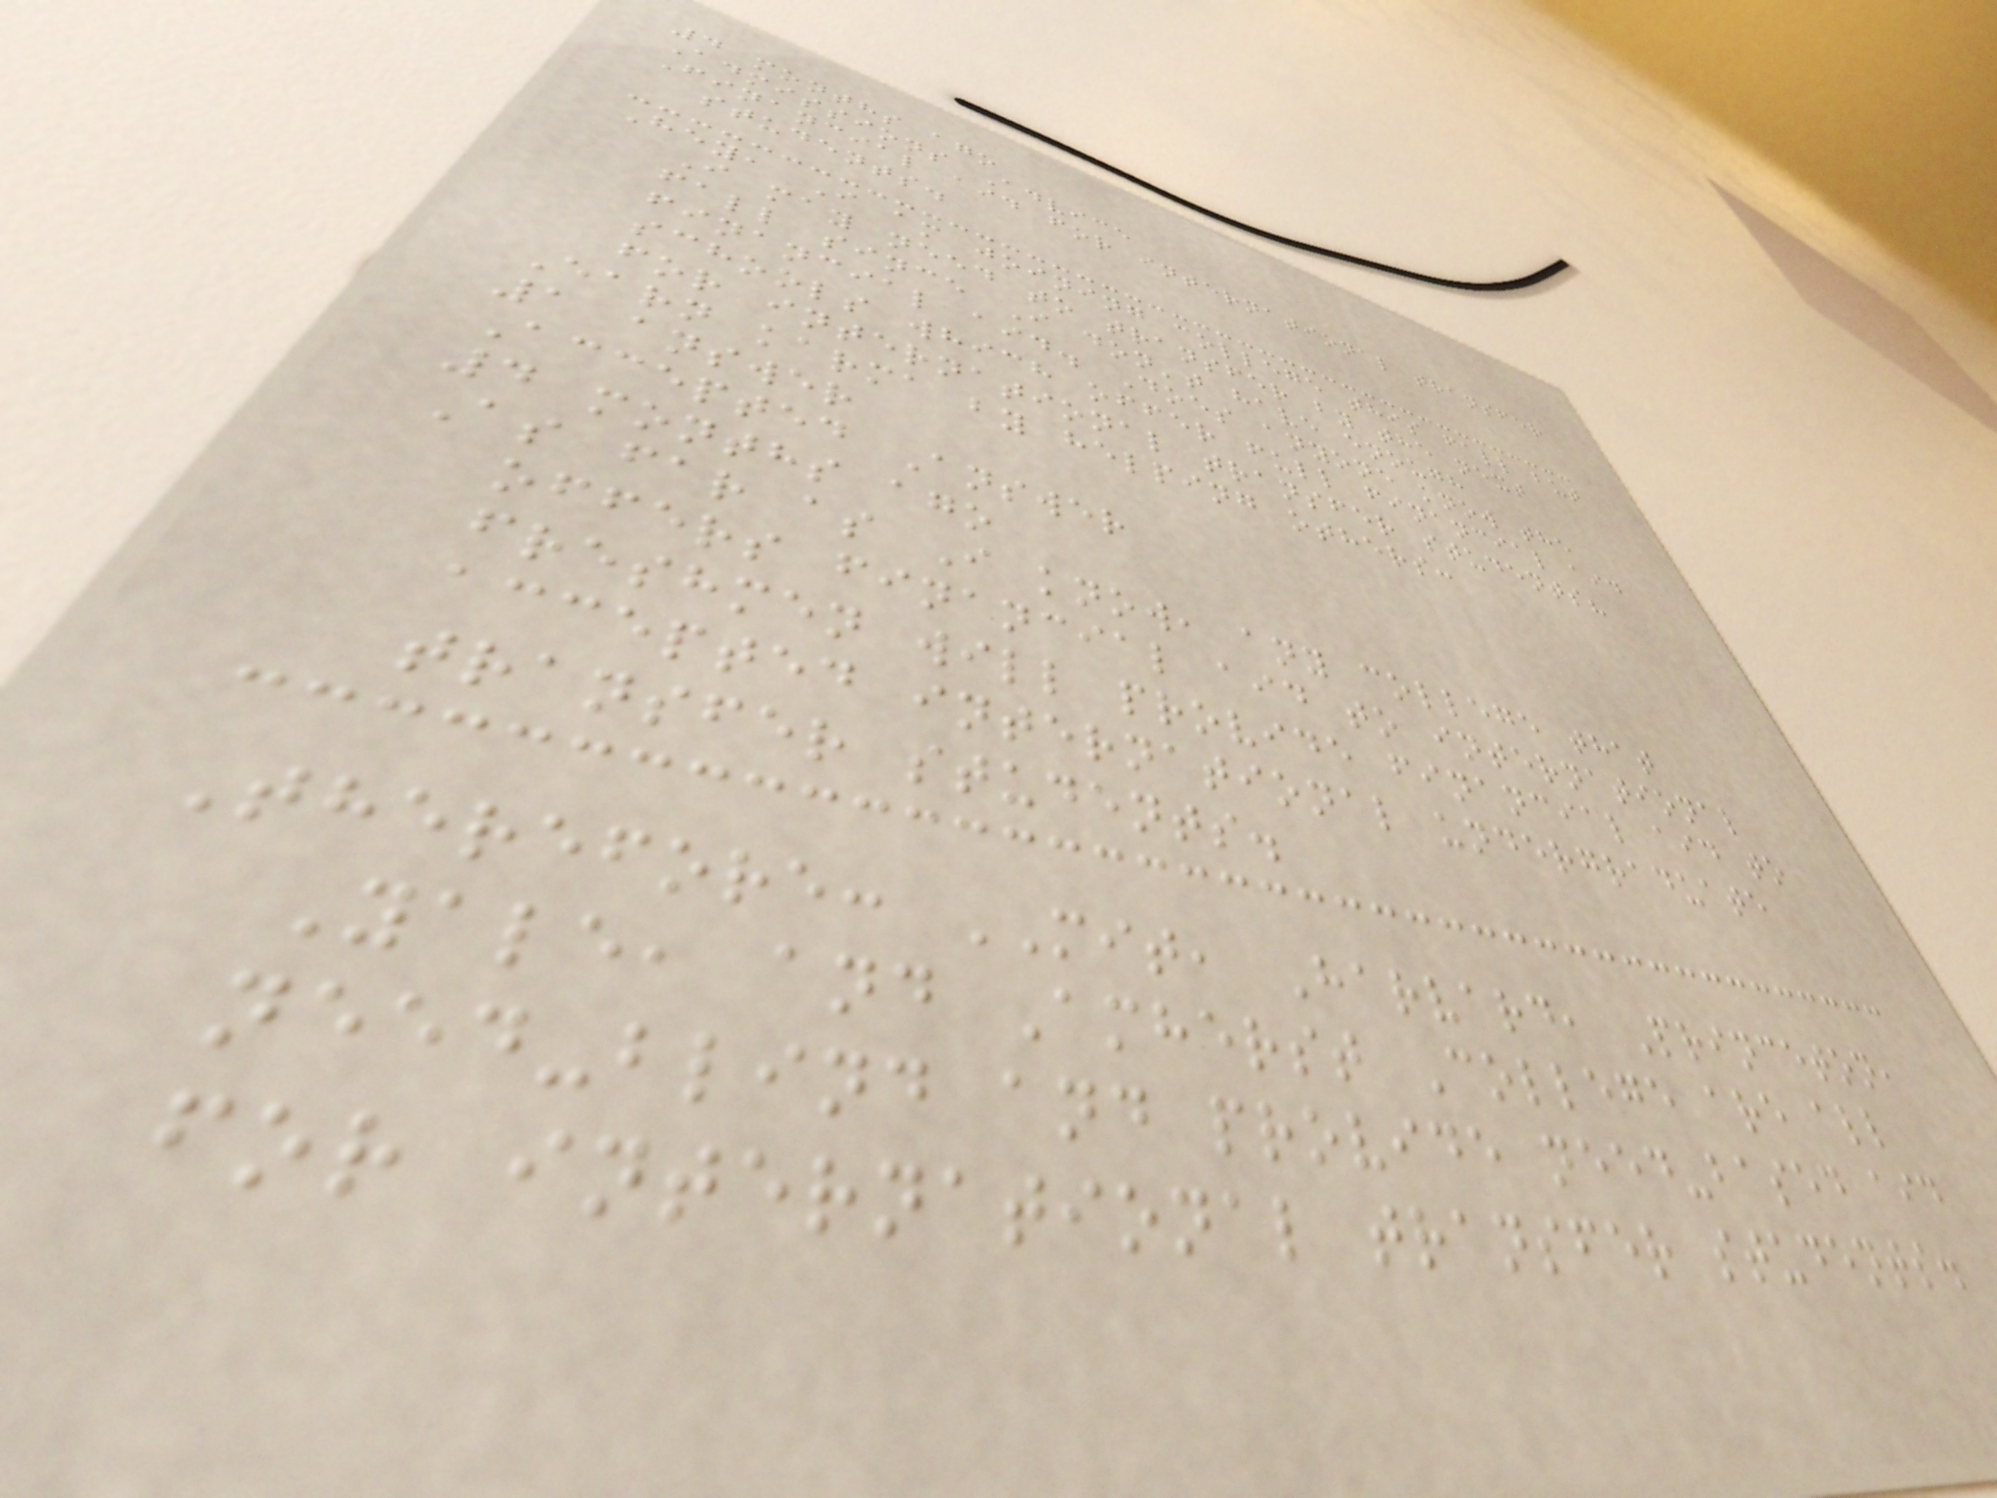4 months ago
Admissions Advice
Financial aid for international transfer
students.
Hey, I am joining college this fall but
I may need to transfer by the next
fall since I don't have enough
financial aid. Does anyone know the
schools which offer full financial aid
for international transfer students?
Earn karma by helping others:
1 answer
Accepted Answer
4 months ago
As far as I know, any college that
offers financial aid to international
freshmen will provide financial aid to
accepted international undergraduate
transfer students.
Therefore: MIT, Harvard, Princeton,
Yale, and Amherst College are all
need-blind and provide need-based aid
for international transfer students.
